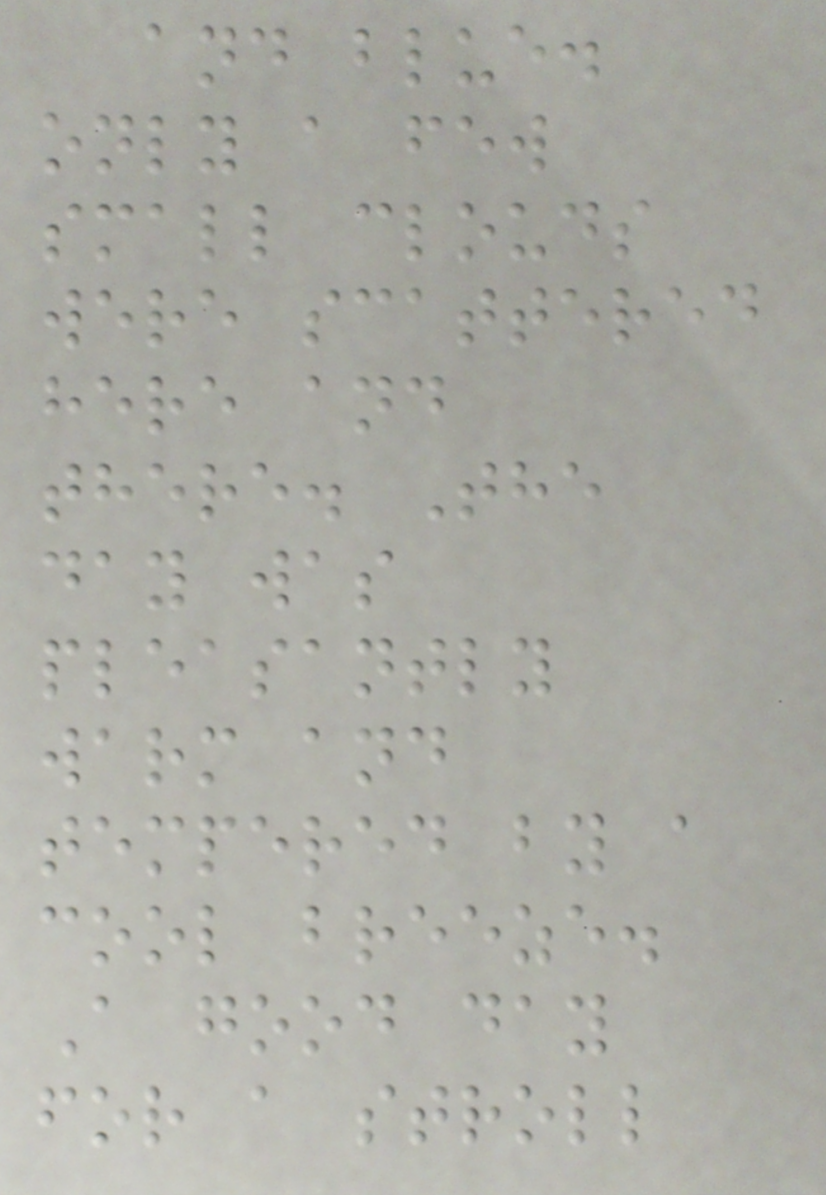and blue.
only a few
small clouds
were scattered
here and
there. The
day was
pleasantly
warm and
tempered by a
cool breeze.
A good day
for a stroll
